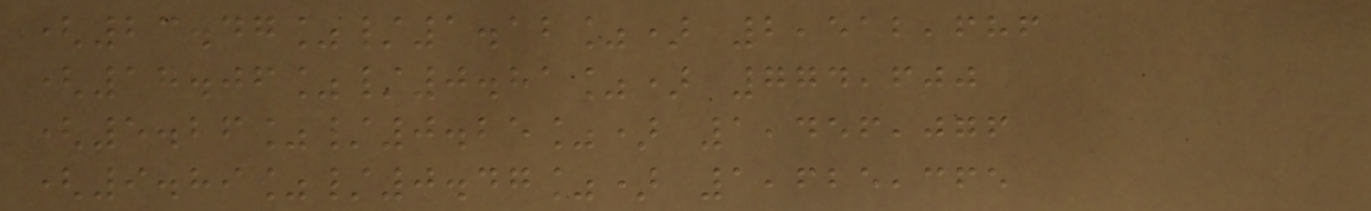(23.47%/1.12%) 2,512,686
(17.06%/0.81%) 774,600
(5.26%/0.25%) 1,456,076
(9.89%/0.47%) 1,625,365
